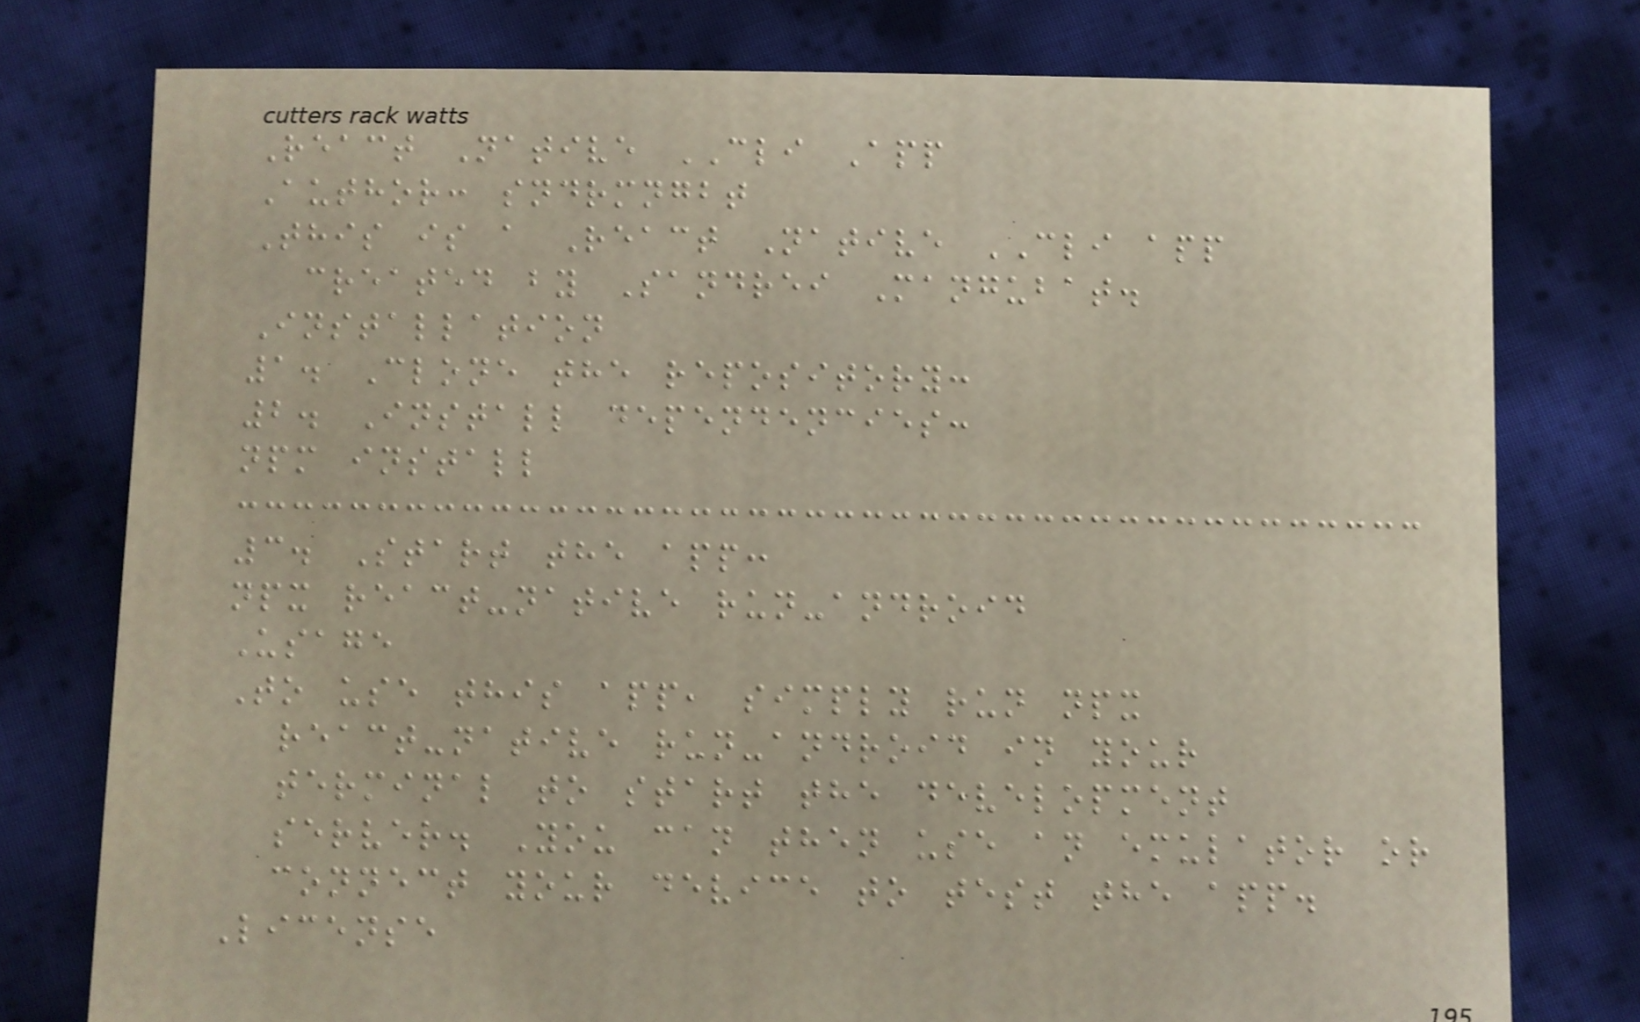React Native CLI App
Author: sndrmngbt
This is a React Native CLI app
created by Sandrei Mangubat.
Installation
1. Clone the repository:
2. Install dependencies:
npm install
3. Start the app:
npx react-native run-android
Usage
To use this app, simply run npx
react-native run-android in your
terminal to start the development
server. You can then use an emulator or
connect your device to test the app.
License
